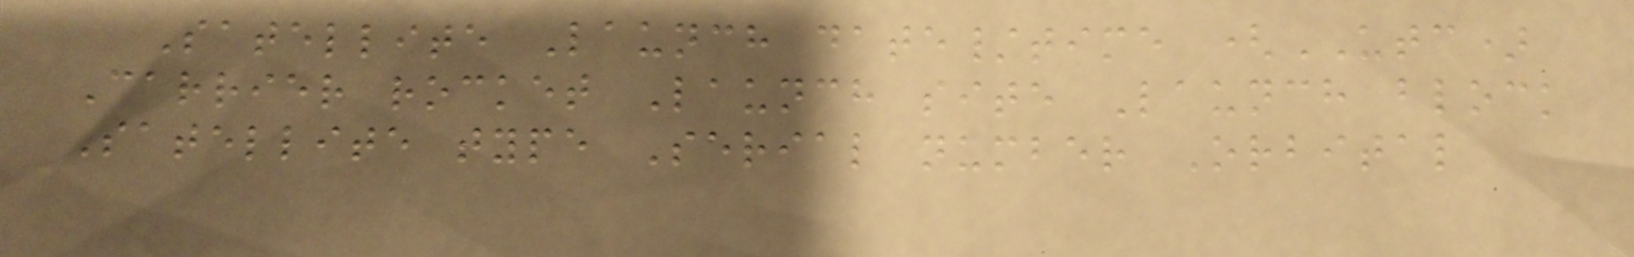Satellite Launch date/time (UTC)
Carrier rocket Launch site Launch block
Satellite type Serial number Orbital
